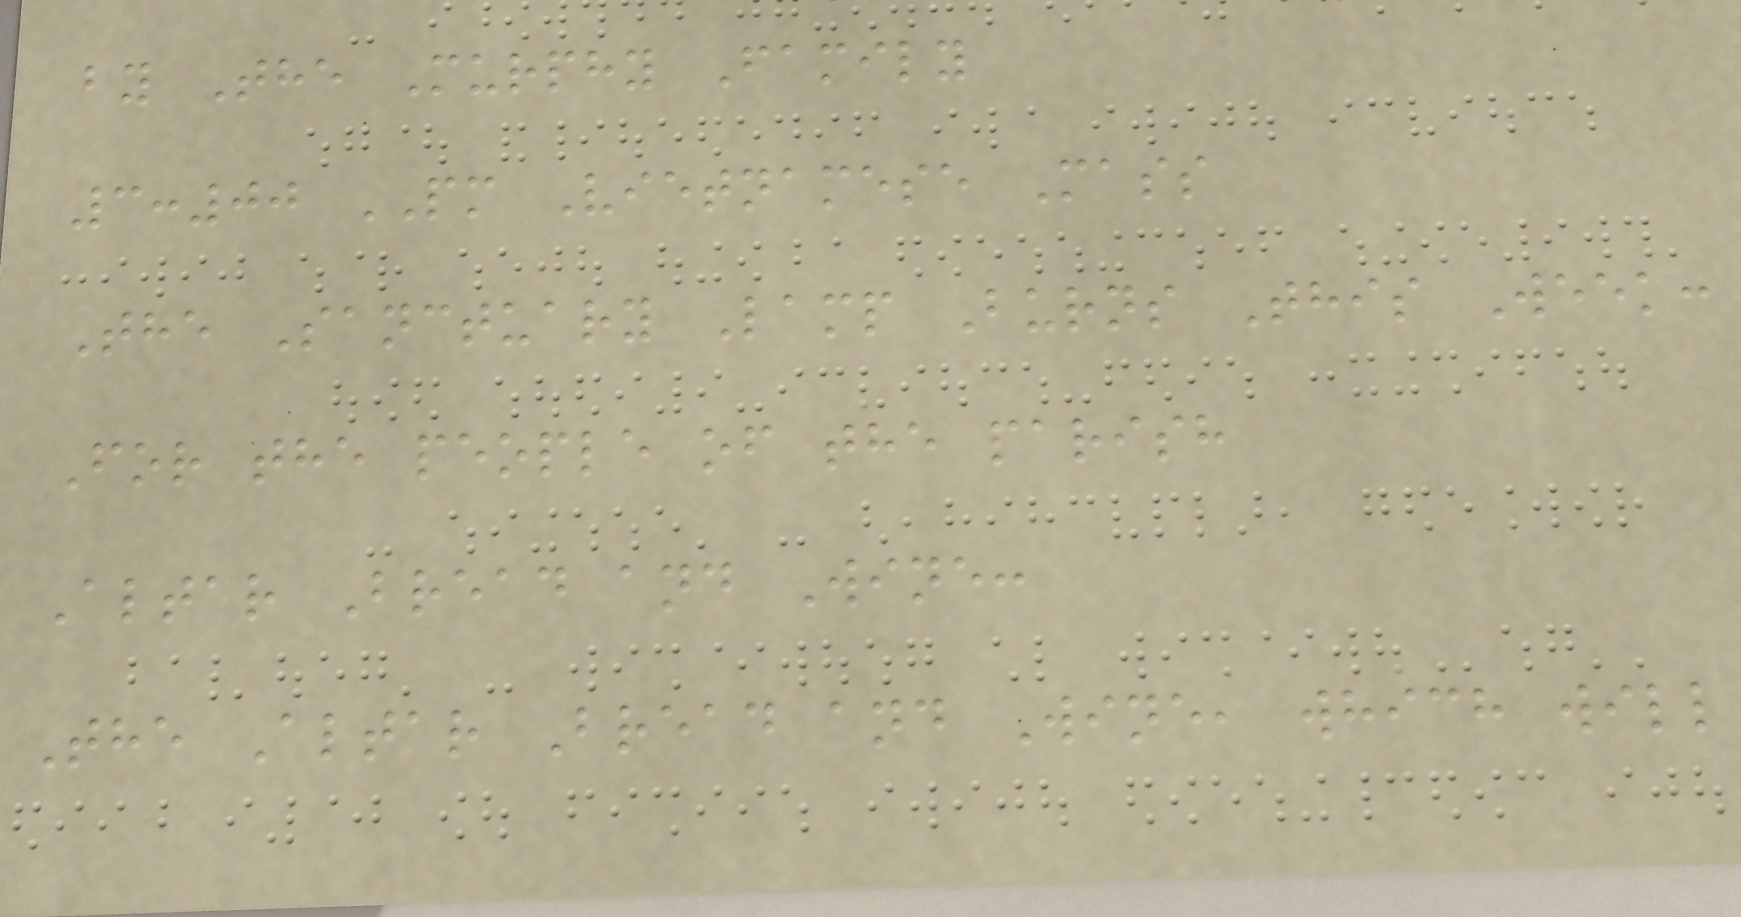by The Murphy Family
3:00 PM Vietnamese Mass
The Sanctuary Lamp Burns This Week:
For the people of the parish
Altar Bread and Wine:
The Altar Bread and Wine, which will
